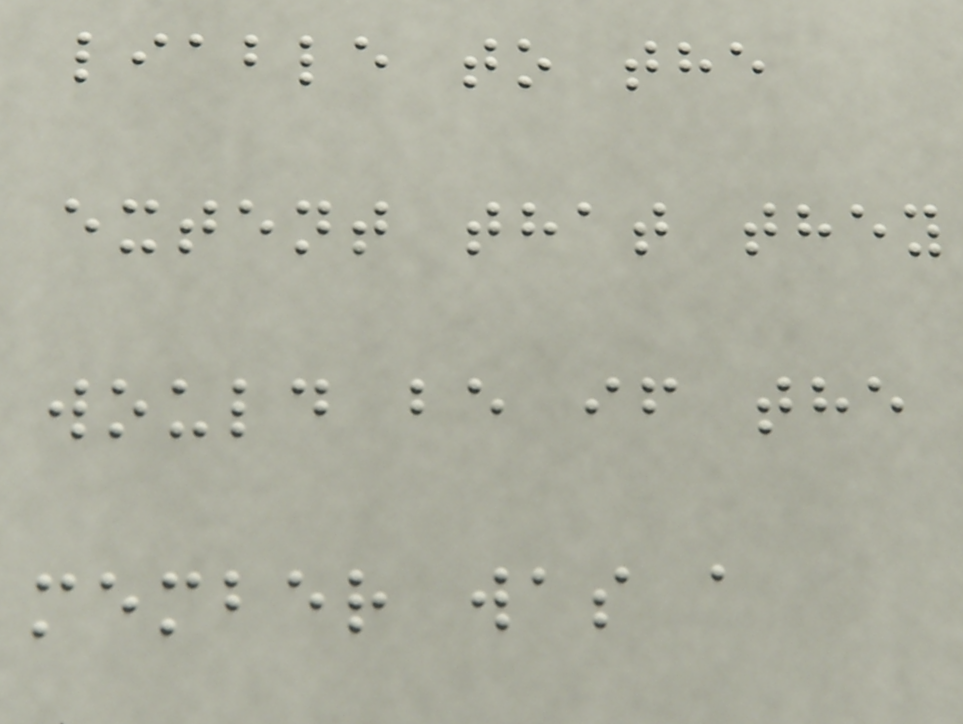liable to the
extent that they
would be if the
member was a
